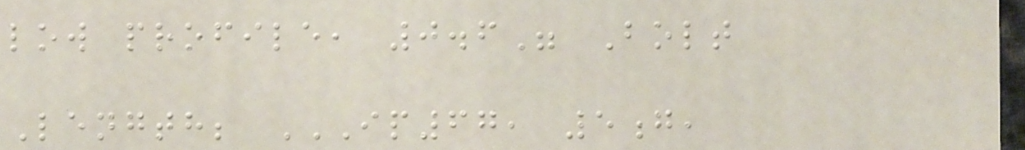low profile, 0.6" Bolt
Length; IP67, 5G,
